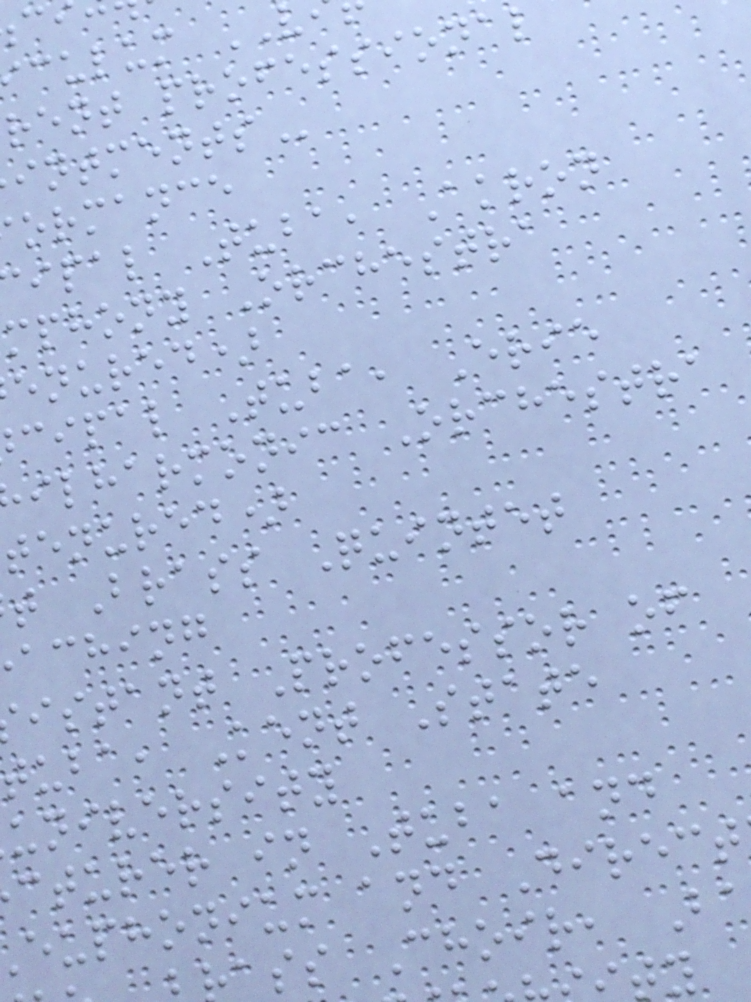culum
rent professional
ormance
ipal Tuba, Akron
mphony Orchestra
enured)
cipal Tuba, Erie
ilharmonic Orchestra
tenured)
t Brass Quintet
aching
istant Professor of
tuba, Kent State
university
cturer in Tuba and
euphonium and Direct
ass Choir, B
